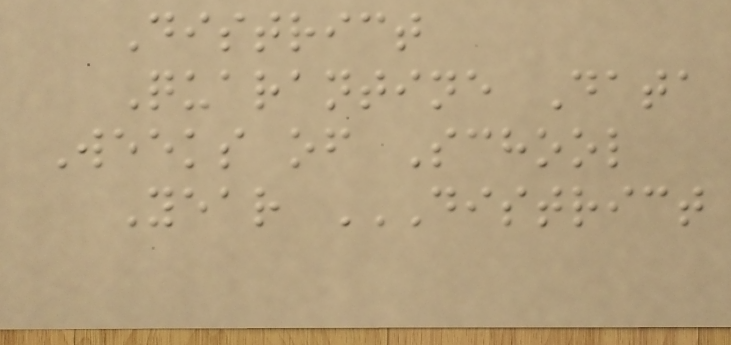District
Quarantine Data
Weeks of School
Year DISTRICT
